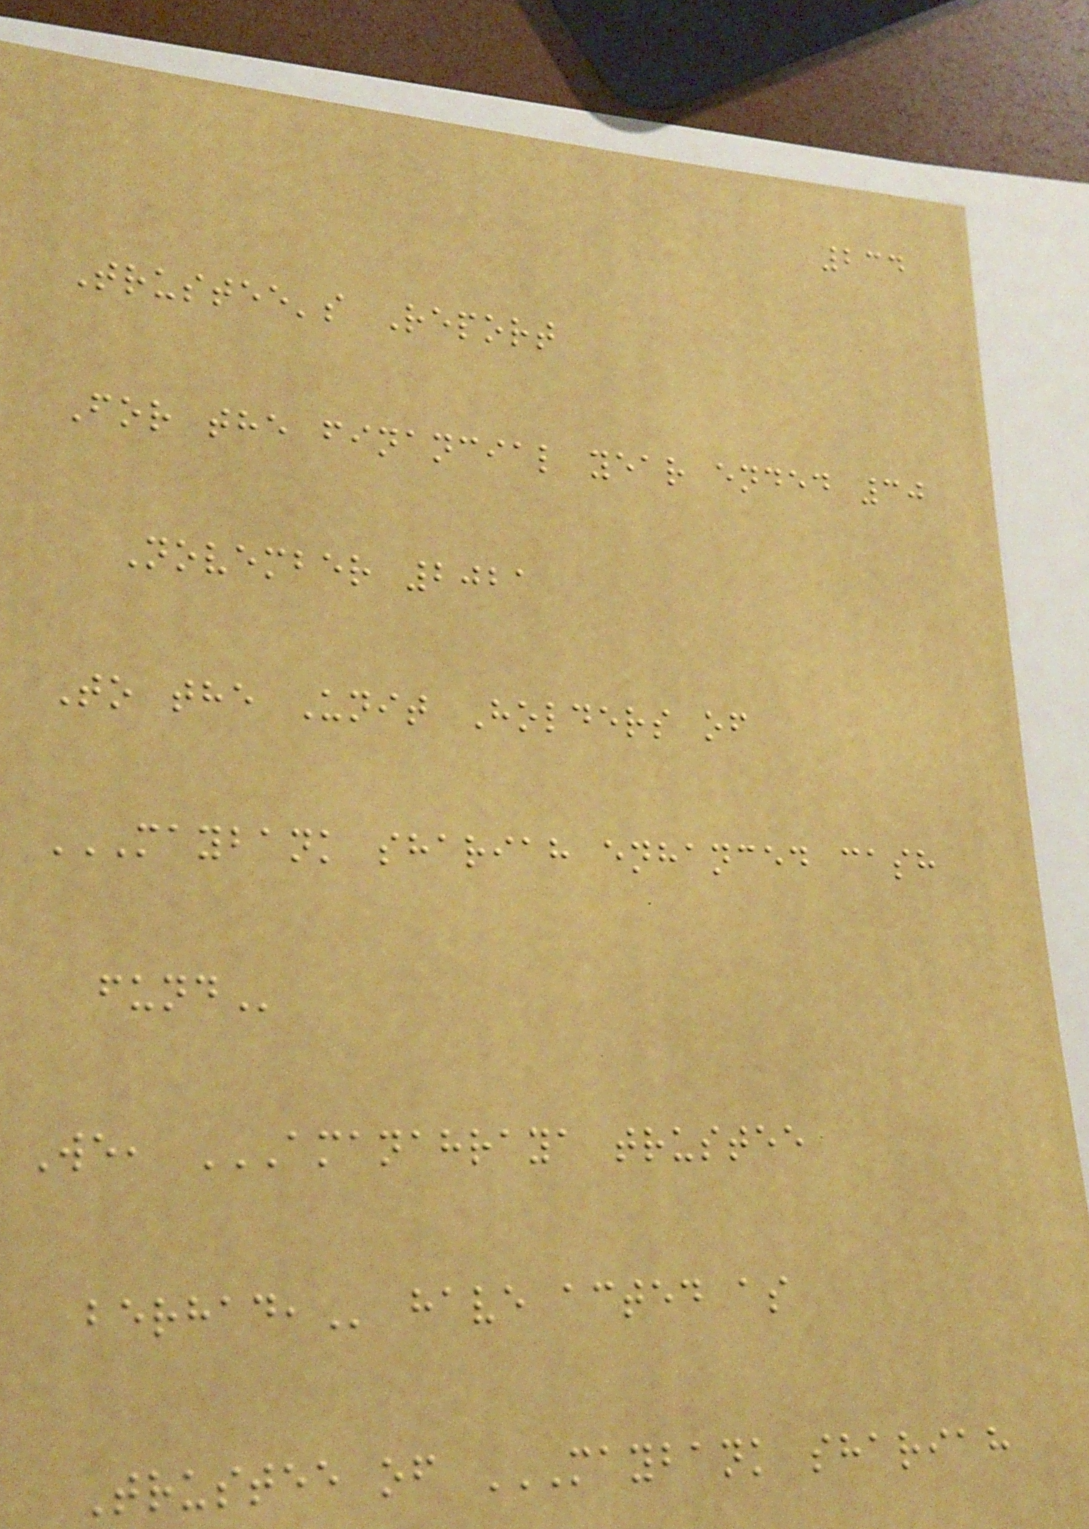234
Trustee's Report
For the financial year ended 30
November 2021
To the Unit Holders of
MAYBANK SHARIAH ENHANCED CASH
FUND
We, AMANAHRAYA TRUSTEE
BERHAD, have acted as
Trustee of MAYBANK SHARIAH
